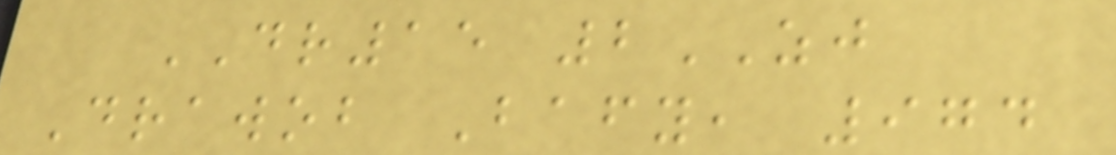DR15 2ZJ
Drawob Bafy, 974
